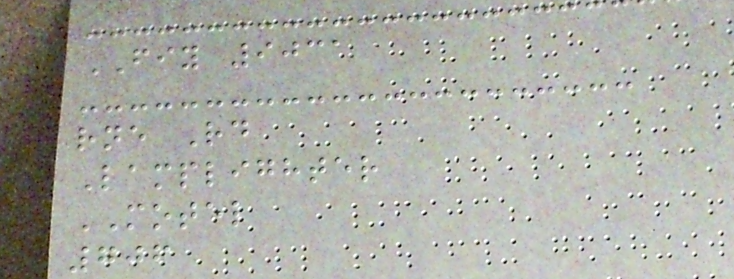FIY 9031
rne Rd
Lamplighter
MOTEL
706
